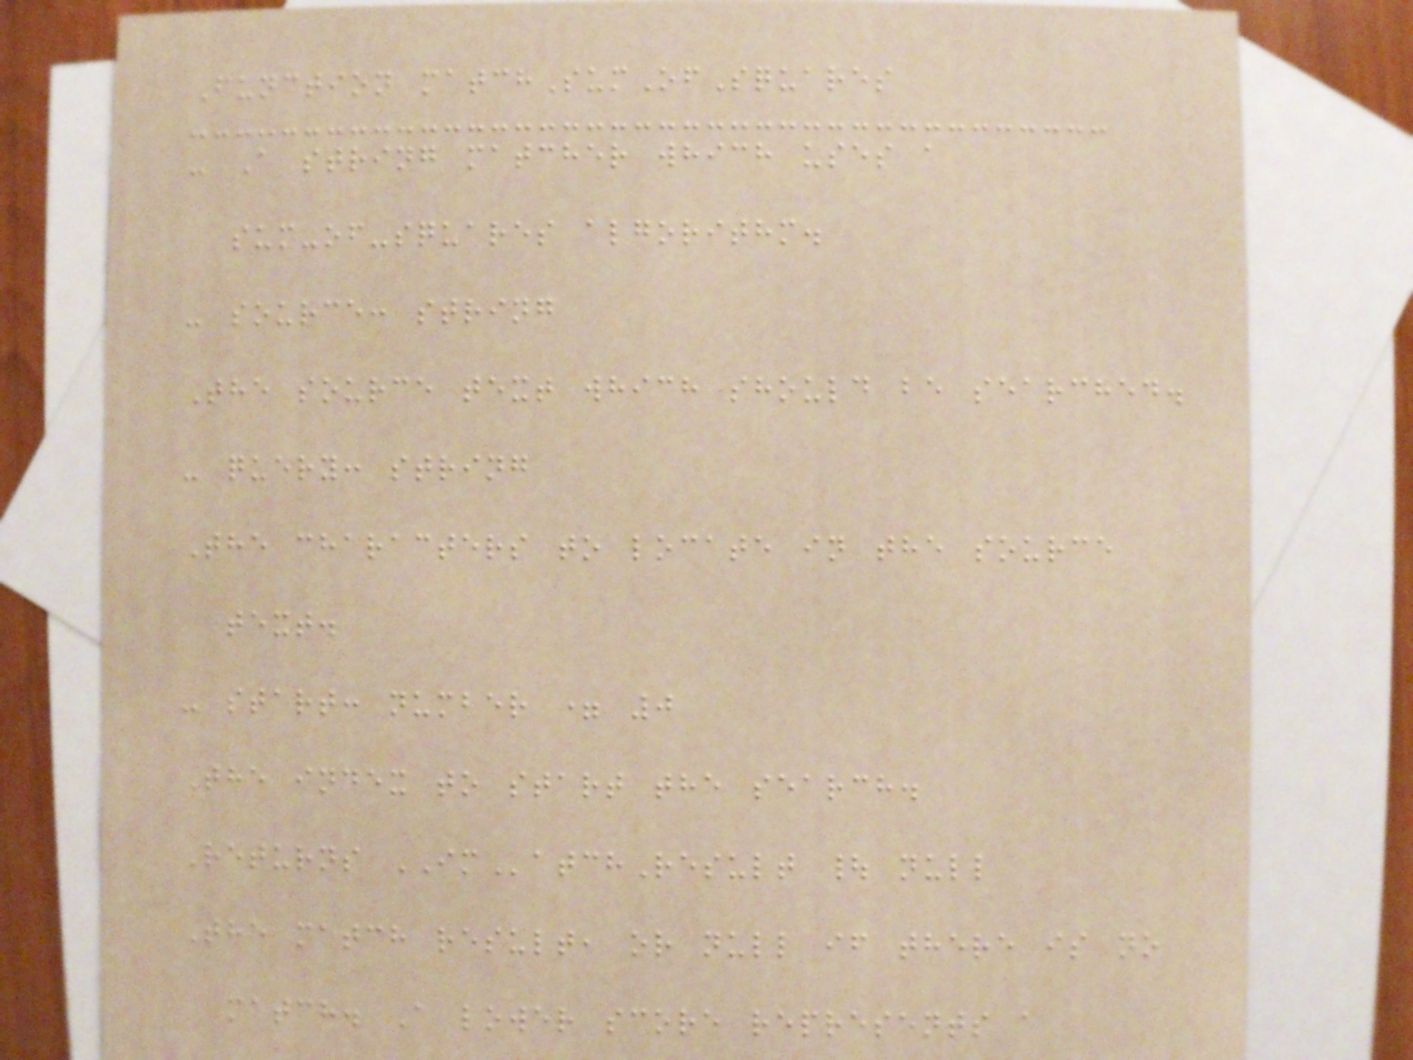Function matchSumOfSquares
- A string matcher which uses a
sum-of-squares algorithm.
- source: string
The source text which should be searched.
- query: string
The characters to locate in the source
text.
- start: number = 0
The index to start the search.
Returns IMatchResult | null
The match result, or null if there is no
match. A lower score represents a
